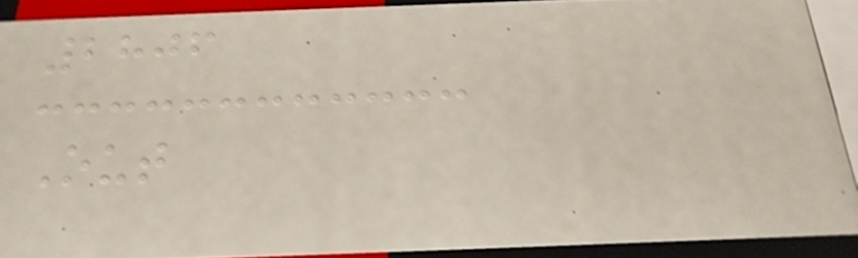2806
Out
